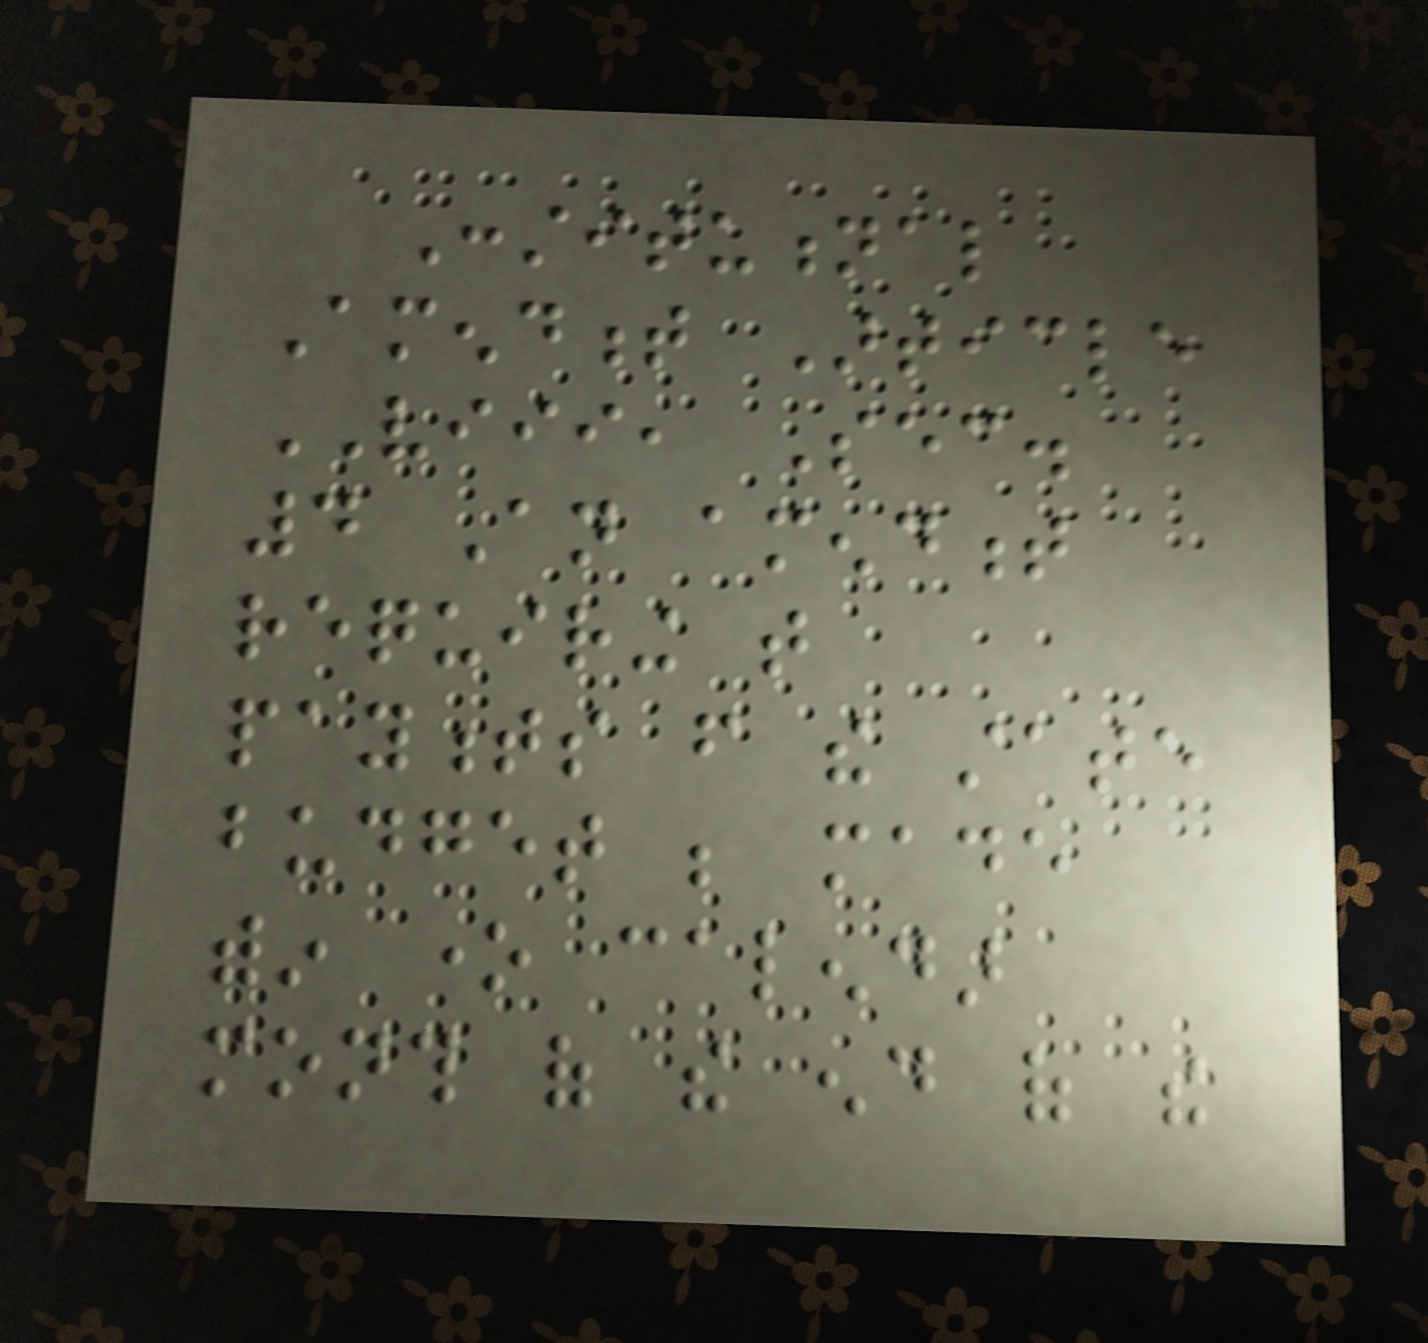Constitutional
Amendment Article
VIII, Sec.
4 An amendment
requiring that
payments from the state
budget be made
within one calendar
month of the end of the
